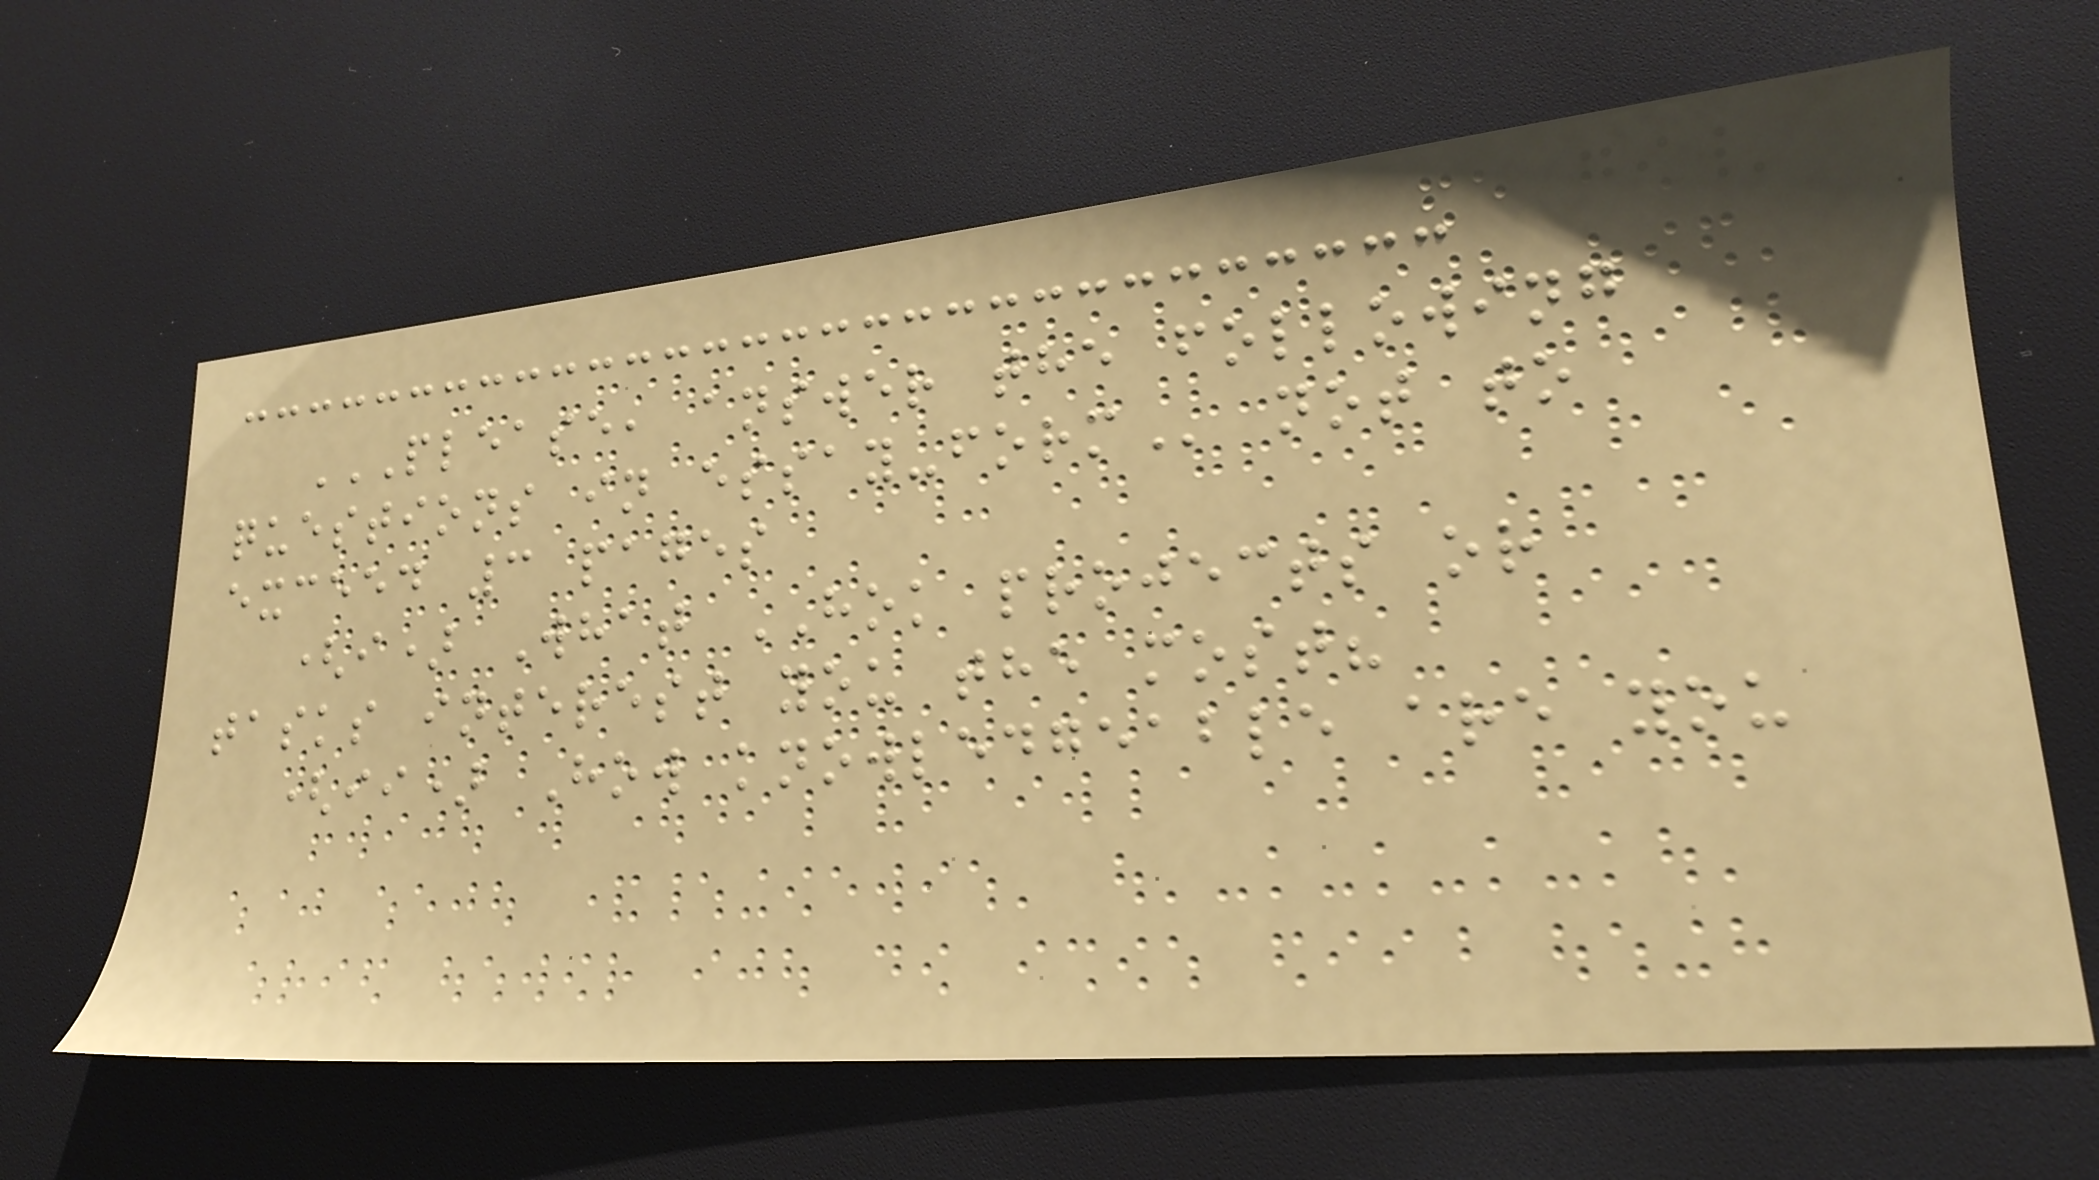PLEASE, ANSWER THE FOLLOWING
QUESTIONS IN ESSAY-FORM not to
exceed 3 pages
(i) What HOK projects or
tasks interest you the most?
(ii) How knowledgeable are you
